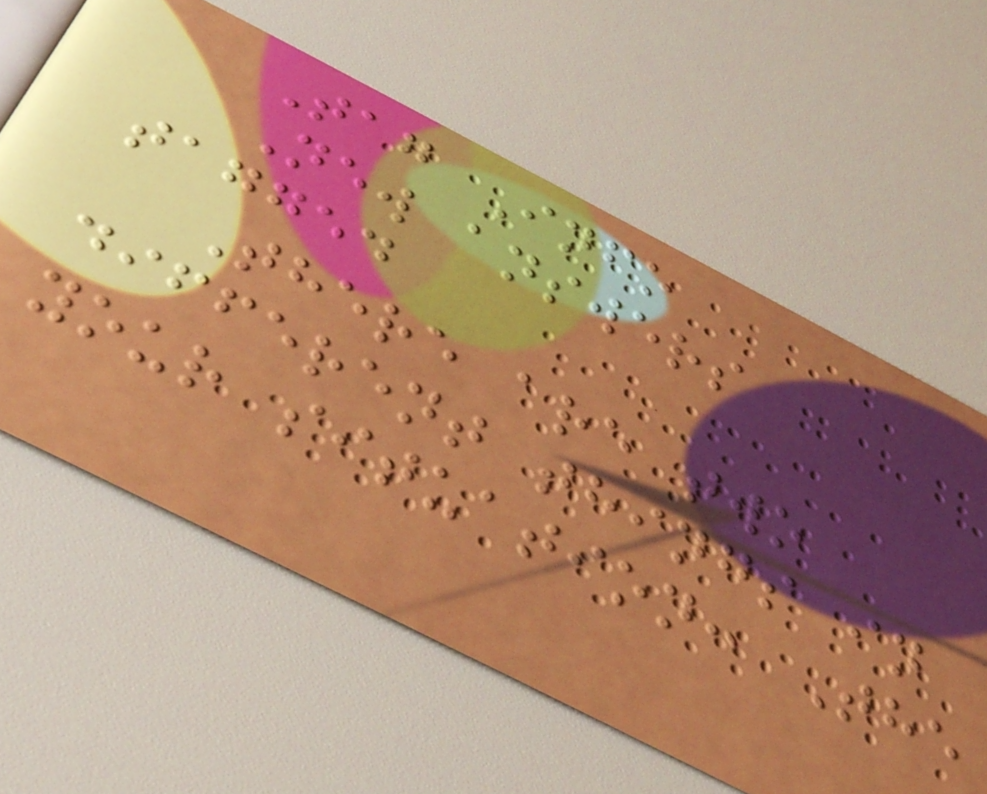Tag Info
New answers
tagged
There are two
different things in
your situation: The
